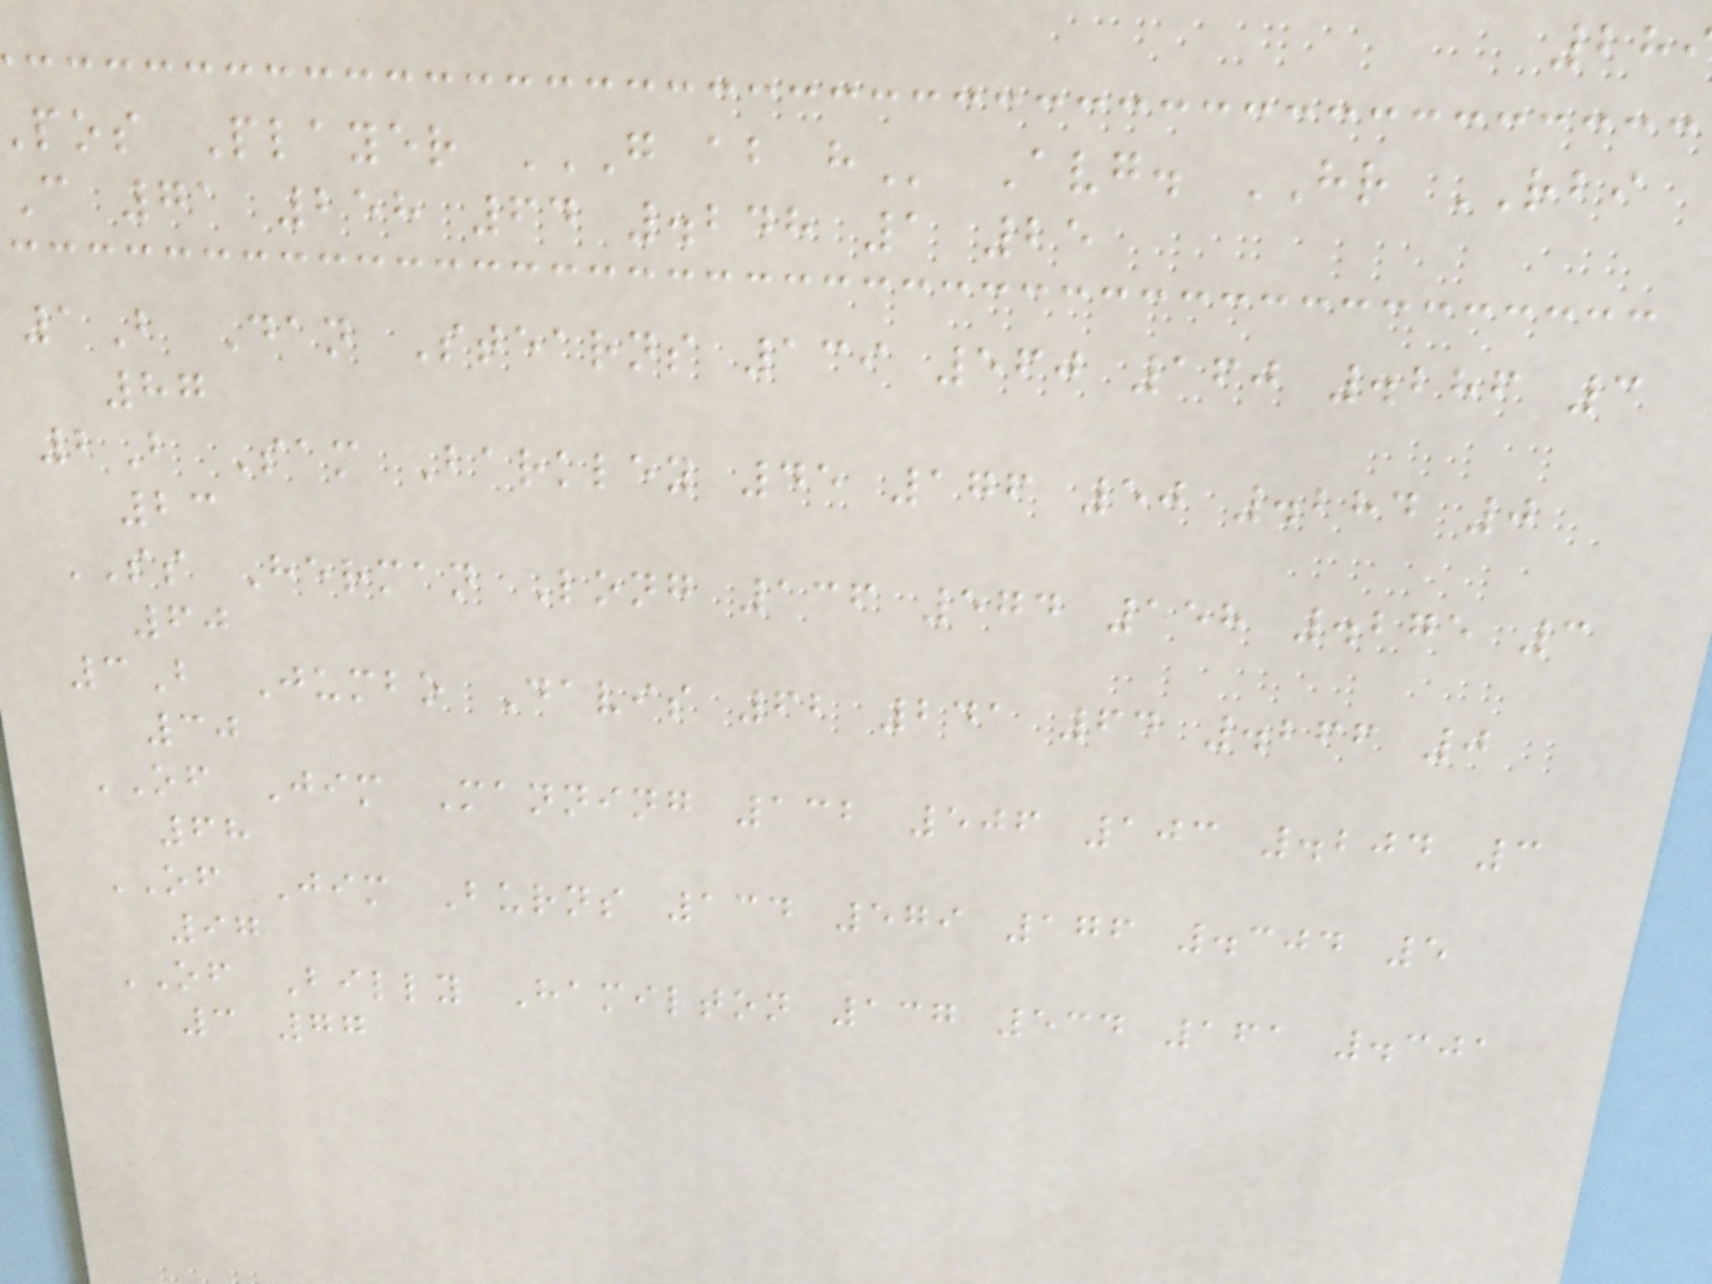pos Player G AB H Avg. HR RBI
C 71 258 64 .248 1 25
1B Dan Stearns 139 560 160 .286 3
87
2B Sam Barkley 45 176 50 .284 0
23
SS Herman Long 136 574 158 .275 3
60
3B Jumbo Davis 62 241 64 .266 0
30
OF Jim Manning 132 506 103 .204 3
68
OF Jim Burns 134 579 176 .304 5
97
OF Billy Hamilton 137 534 161 .301
3 77
